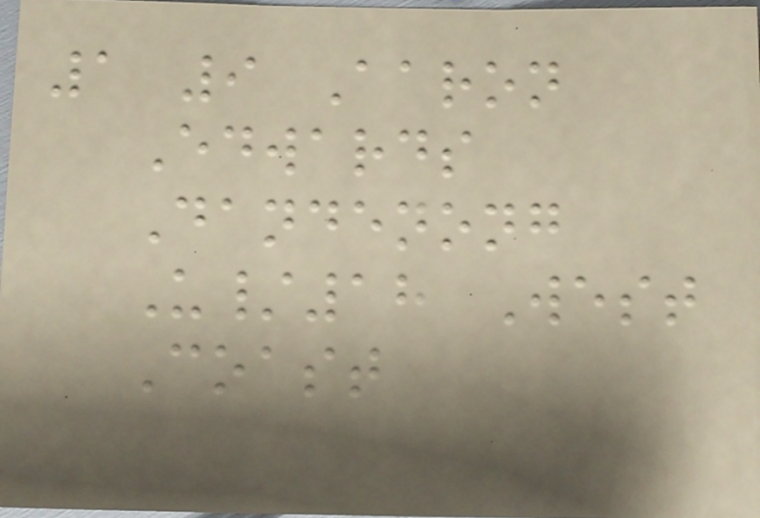1 9 Aaron
Edwards
Dandenong
U/18 West
Coast
